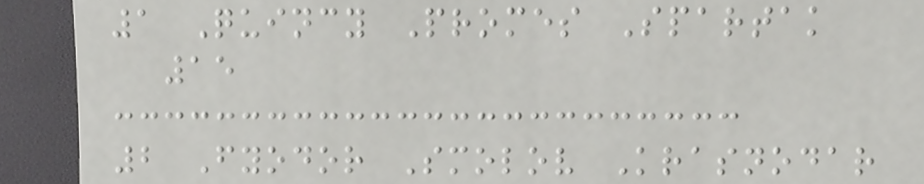1 Quincy Promes Spartak
15
2 Fyodor Smolov Krasnodar
